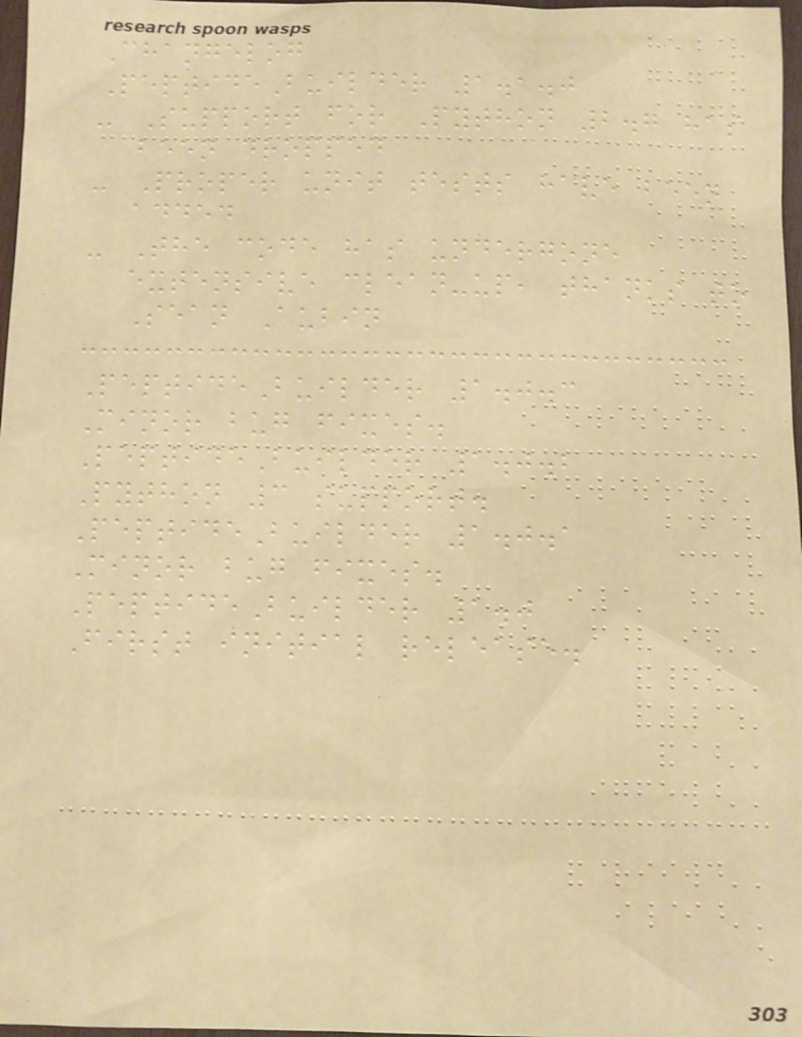Changelog
PeptideBuilder 1.1.0
- Support for Python 2.7 has
been dropped
- Proper unit tests have been
added
- The code has undergone
extensive clean-up, thanks to
Sean Aubin
PeptideBuilder 1.0.3
Minor bug fixes.
PeptideBuilder 1.0.2
Python 3 support.
PeptideBuilder 1.0.1
Minor bug fixes.
PeptideBuilder 1.0
First initial release.
